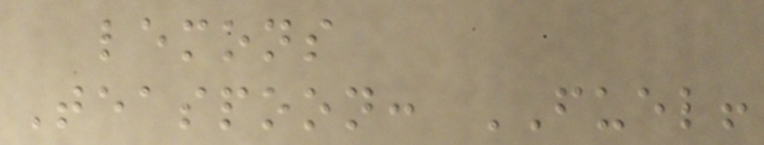lemons
Teaspoon: FUEL!
